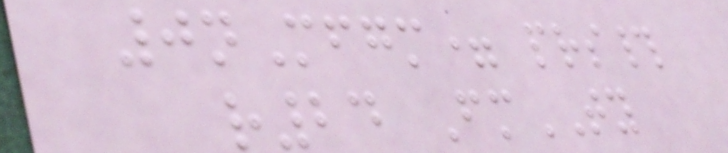0nMfgm= prs#
r24 FmTY
